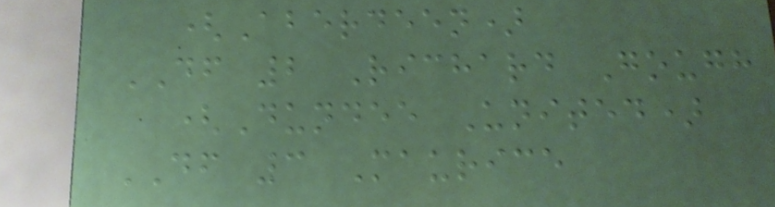(Aberdeen)
DF 2 Richard Gough
(Dundee United)
DF 3 Maurice
